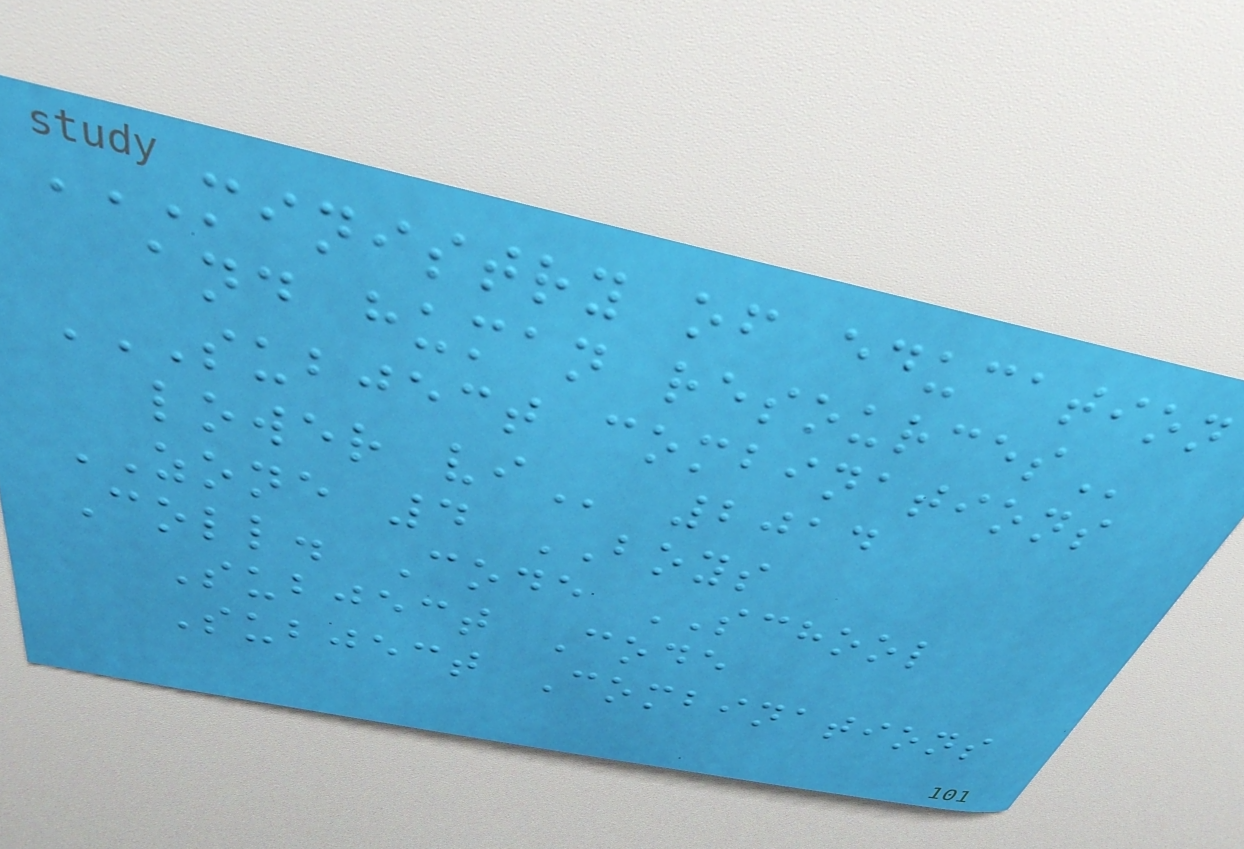MINISTRY OF EDUCATION
AND HUMAN RESOURCES
SUBJECT COMBINATIONS
LOWER VI 2014
ZONE 4 BOYS
Coll. Code SCHOOL
Subject Code
Subject Combinations
